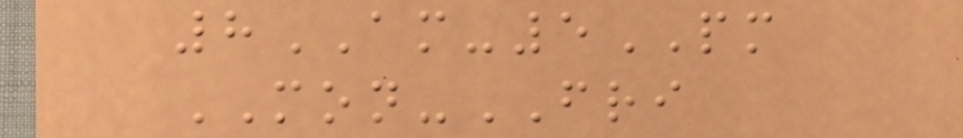8AM-5PM
MON-FRI
